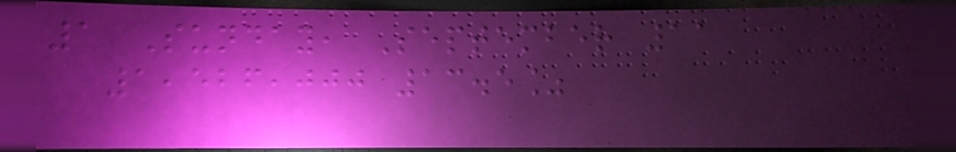1 Sunday, September 11
1,526,000 13.5%
